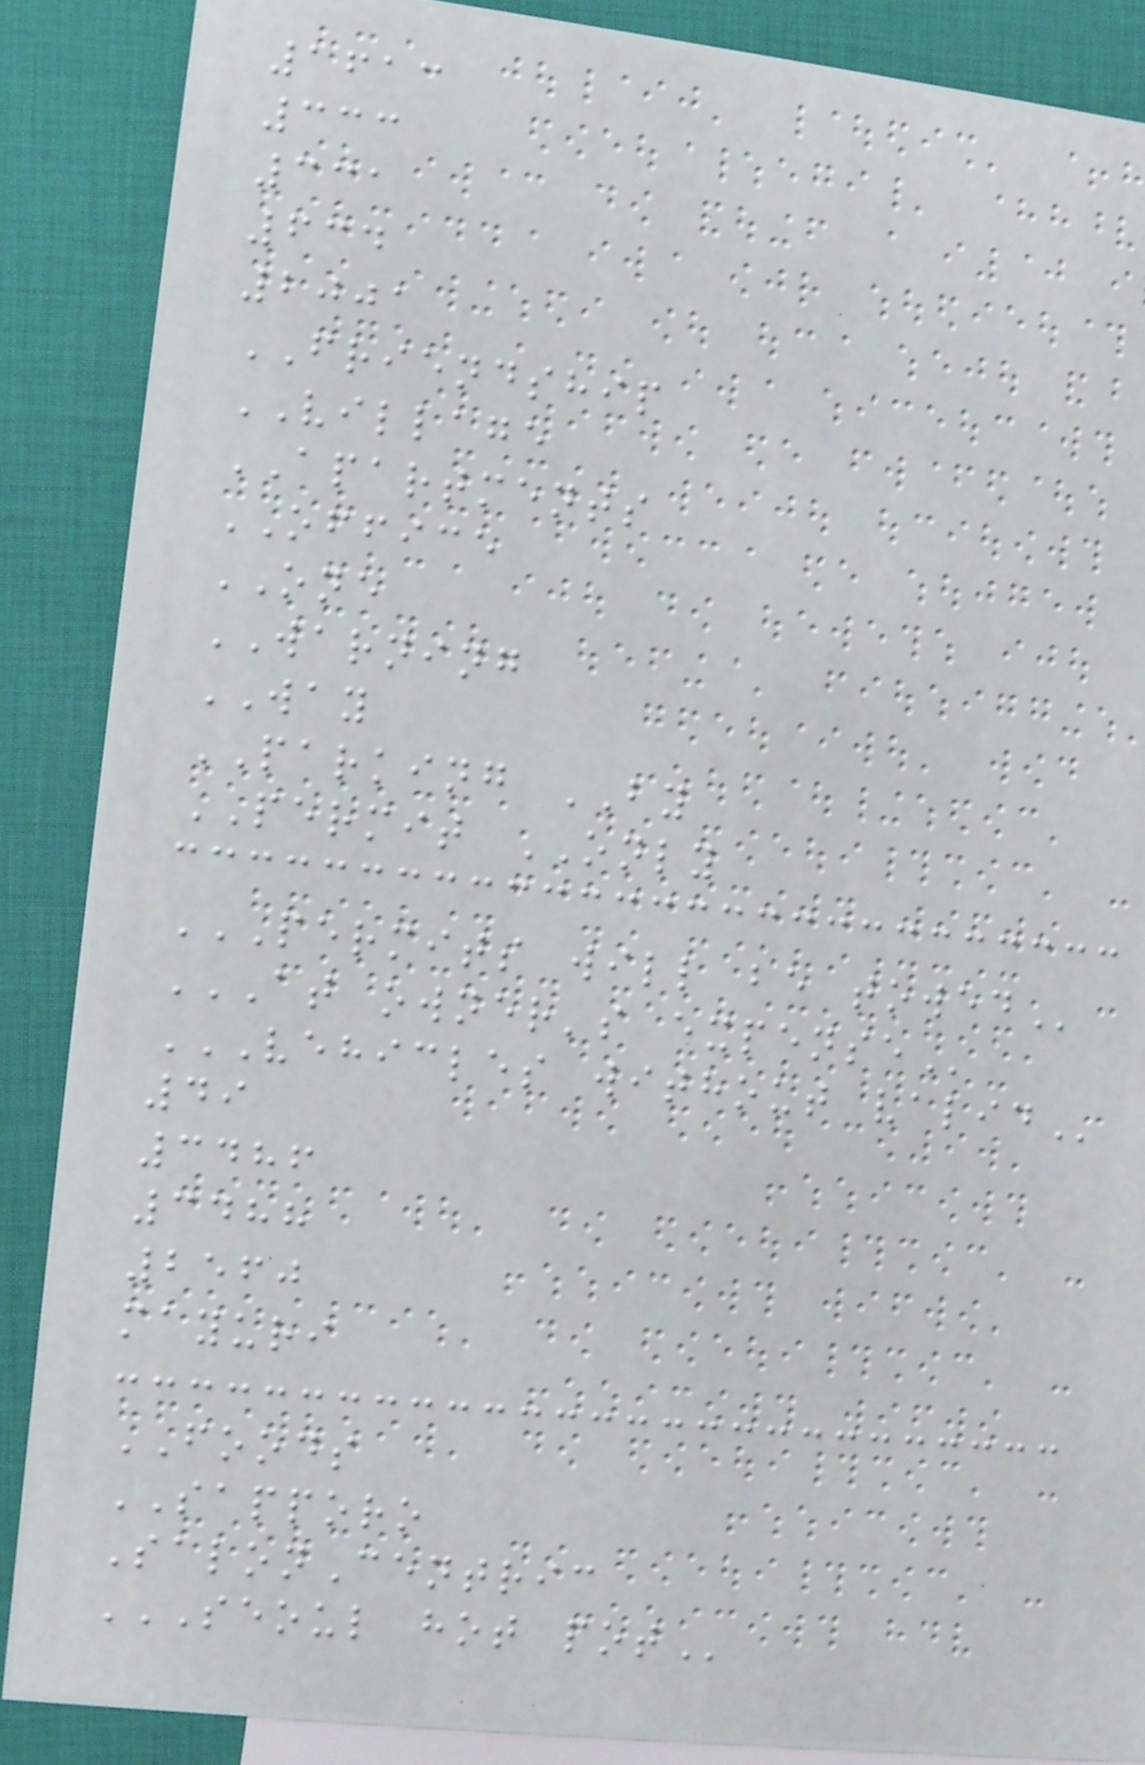1613
333
331
634
2001
FRIENDSHIP
VILLAGE
APARTMENTS
OFFICE
ONE
WARNING
WAY
PARKING BY
PERMIT ONLY
PERMITS WILL BE TOWED
AT OWNER'S EXPENSE
VEHICLES WITHOUT VALID
49
3486
3488
2560
mayuri
FOODS
SAPPORO
SalonCentric
SEOUL HOT POT
